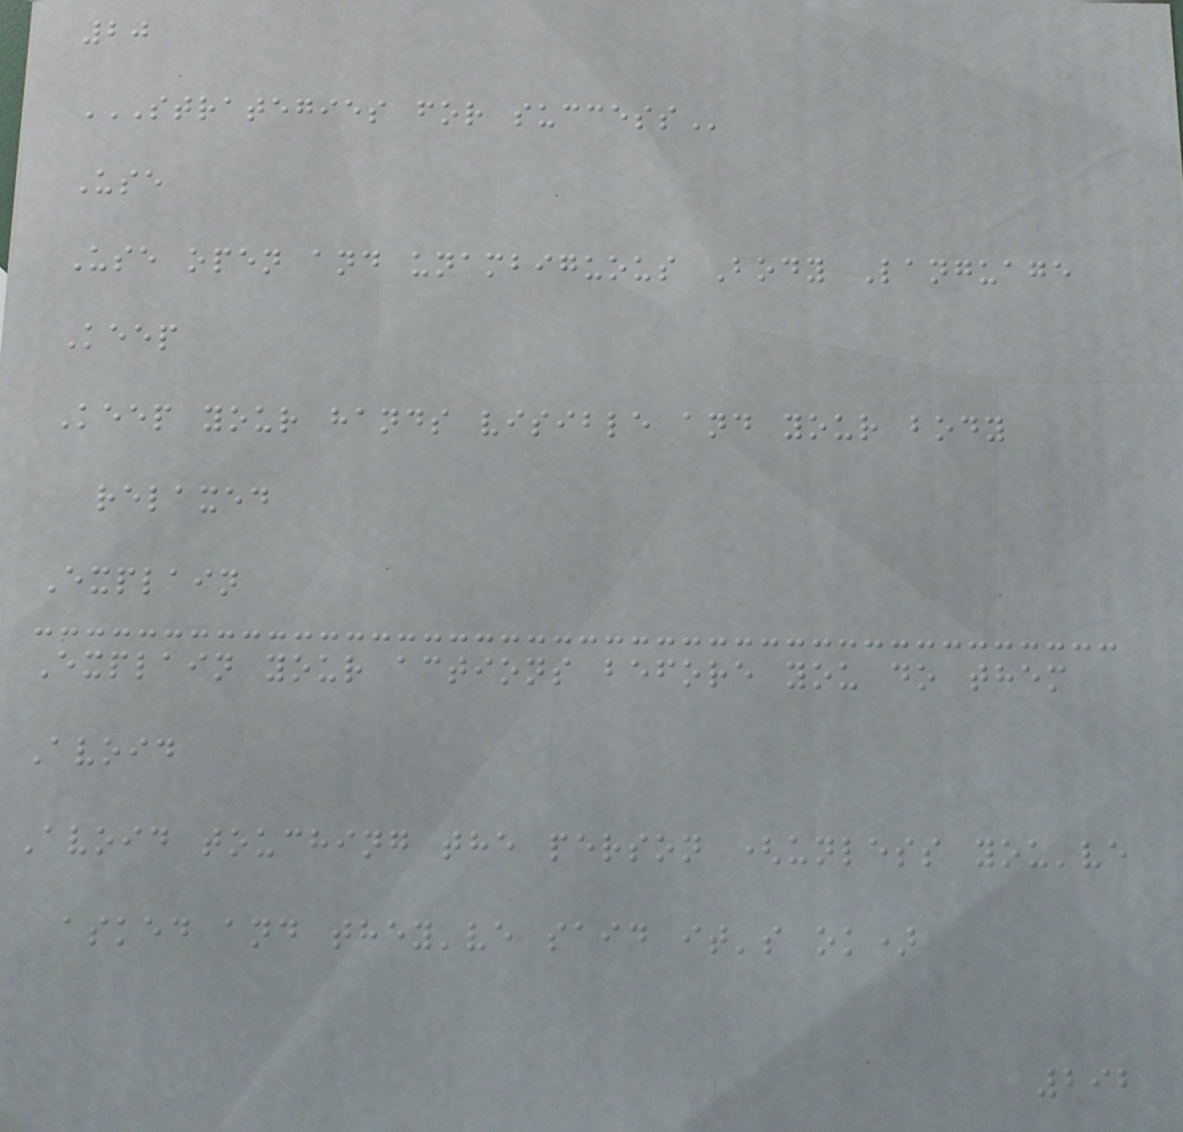20
STRATEGIES FOR SUCCESS
Use
Use open and unambiguous Body Language
Keep
Keep your hands visible and your body
relaxed
Explain
Explain your actions before you do them
Avoid
Avoid touching the person (unless you've
asked and they've said it's ok)
292
